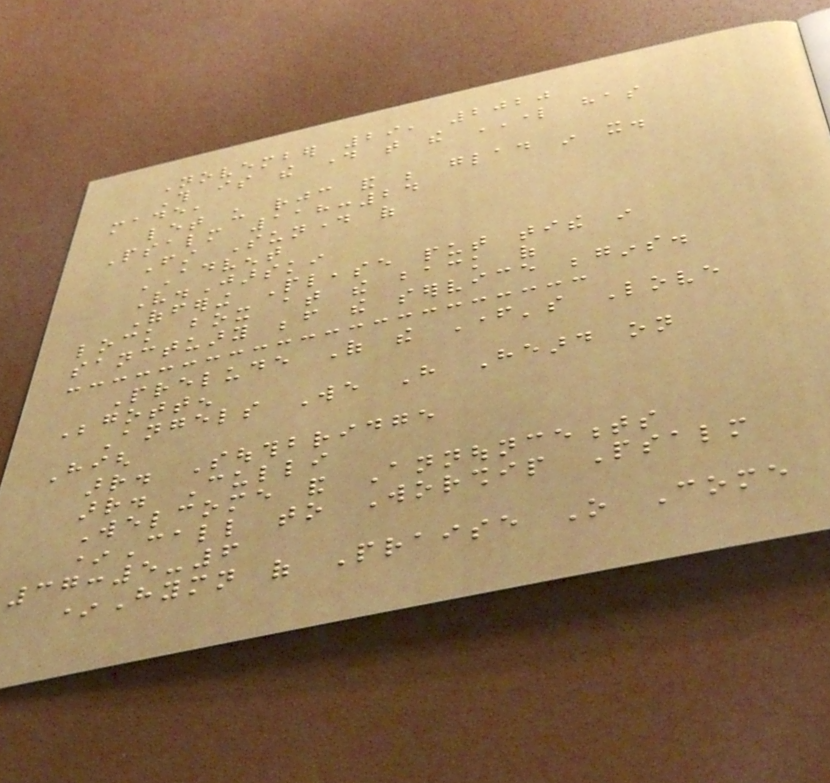November 29, 2020
This is the day that the LORD has
made,
let us rejoice and be glad in it.
Psalm 118:24
First Sunday of
ADVENT
V.Jarski
Offering Please put tithe in
lock box at the back of
sanctuary before the service begins.
Prelude Of the Father's Love
Begotten
Angels We Have Heard on
High
arr. Southbridge
arr. Culli
Welcome and Announcements
*Call to Worship Psalm
37:5-6
*Hymn of Praise O Come
